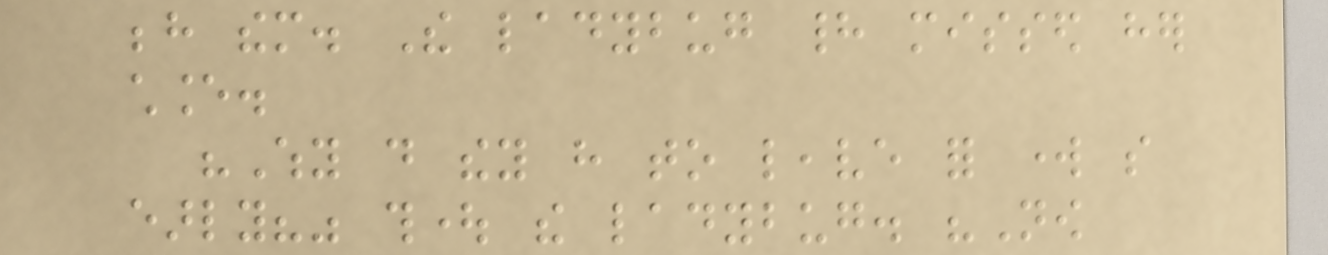behind them. The ladybug had missed her
chance.
"Why do they have to leave for work so
early?" thought the ladybug. "Now
